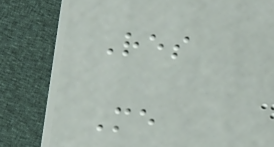Res
Me
